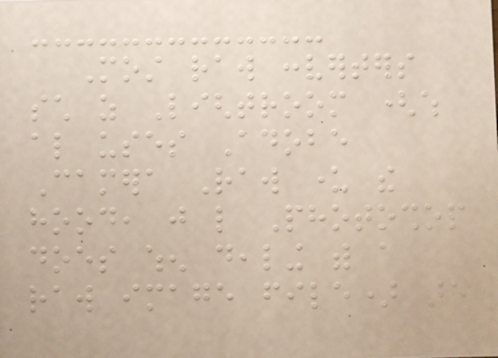Most raw converters
such as Lightroom (which
also uses Adobe
Camera Raw under the
hood, just like Photoshop
does when dealing with a
raw image file) are
